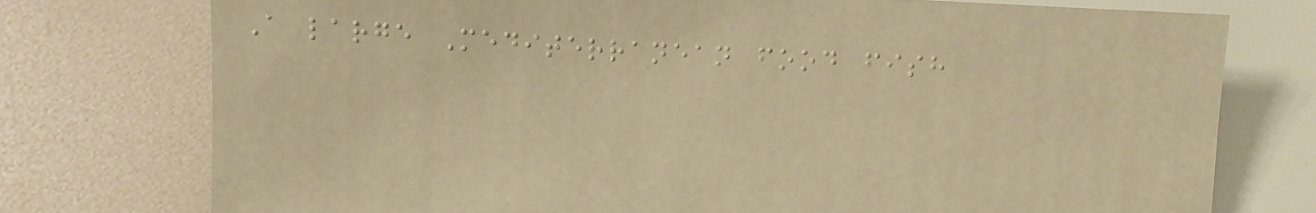A large Mediterranean food fish
